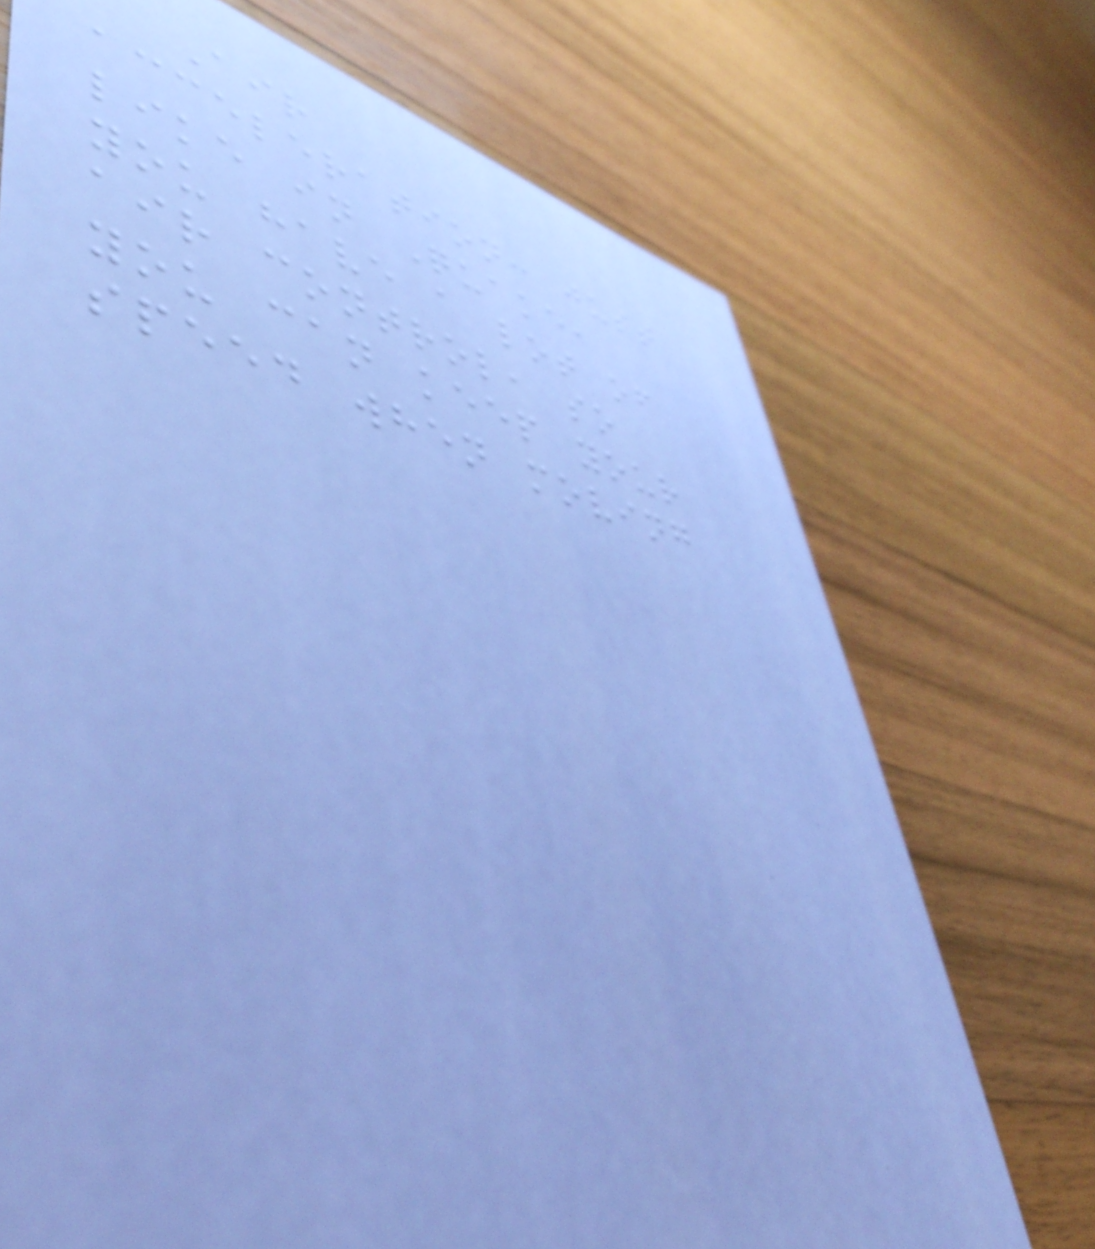Air
acceleration: just
like in Quake,
you have a lot of
air control, so
you can keep your
speed when moving
